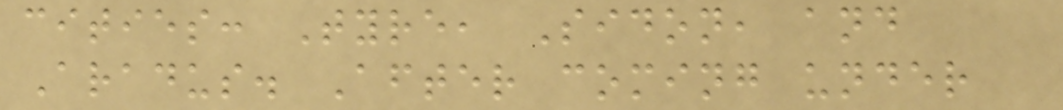cities: Tyre, Sidon, and
Aradus. After coming under
